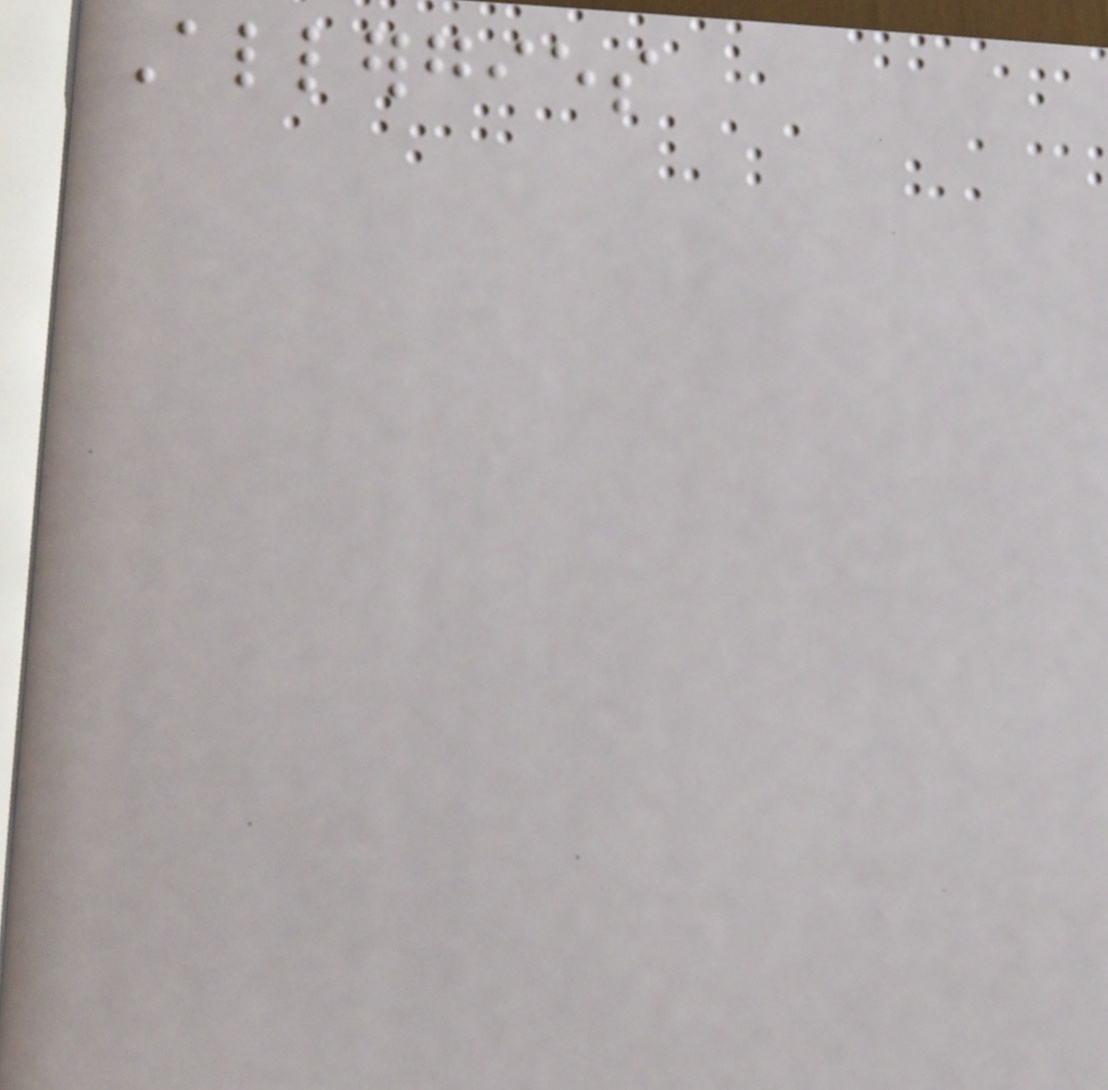Allergies
